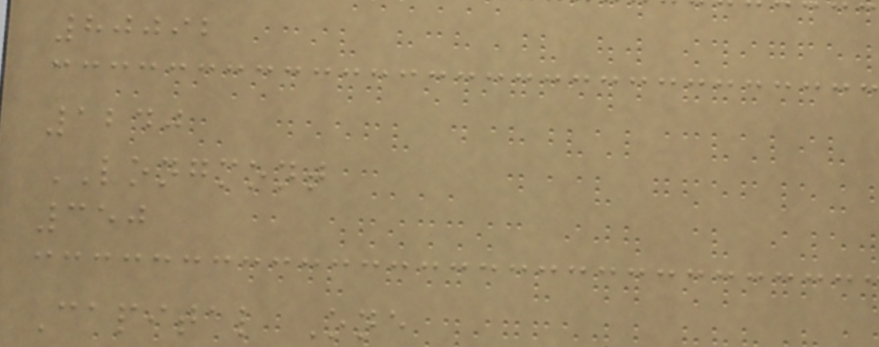80092
1240
LONGMONT
350
Capital One
